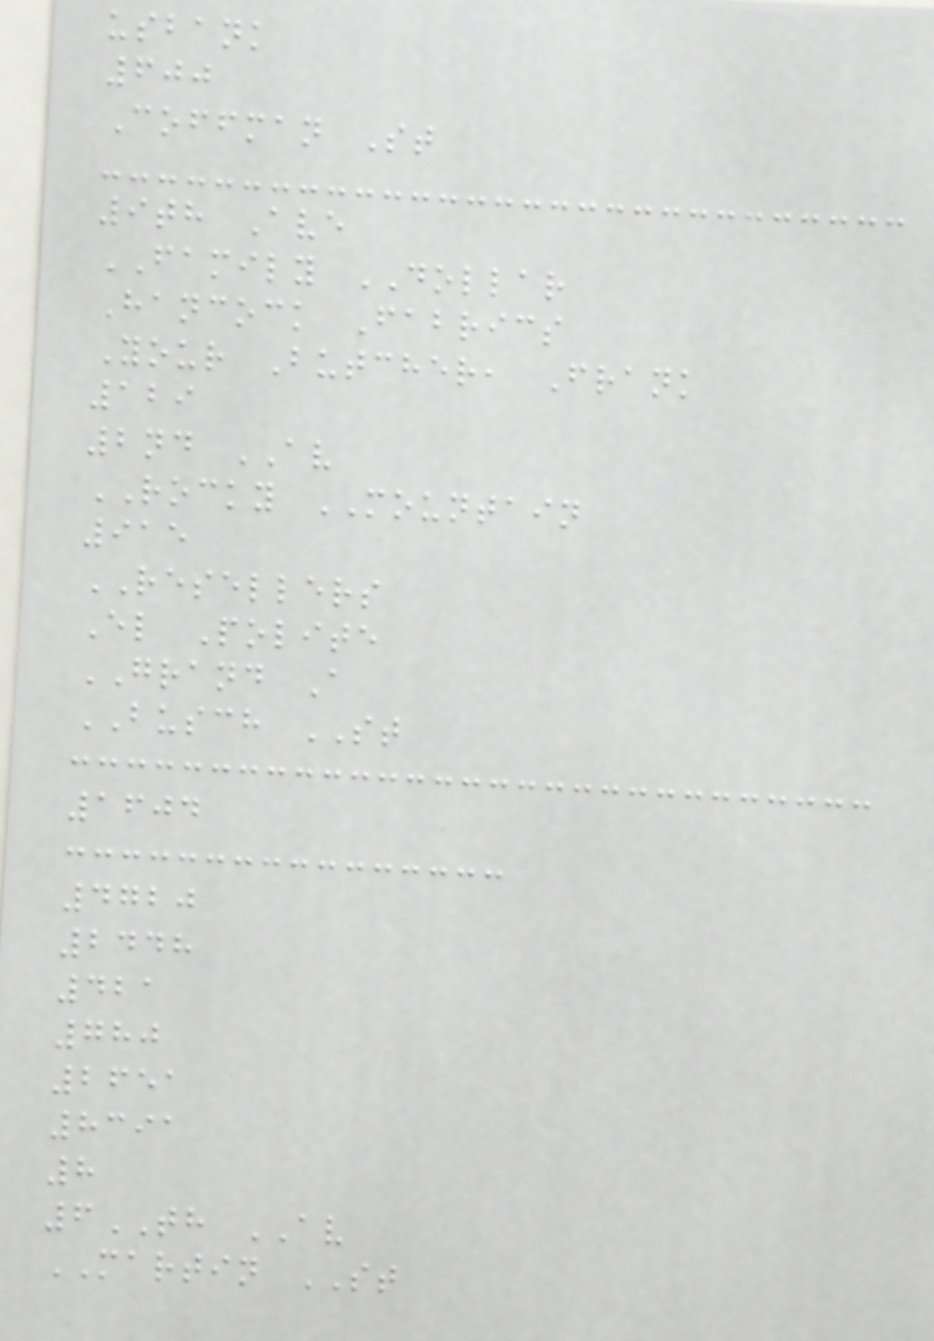usbank
600
Coffman St
9th Ave
FAMILY DOLLAR
Hancock Fabrics
Your Butcher, Frank
129
2nd AV
ROCKY MOUNTAIN
915
RESELLERS
El Polite
GRAND A
BUSCH ST
1604
4720
2448
421
780
2651
8391
8
6TH AV
MARTIN ST
